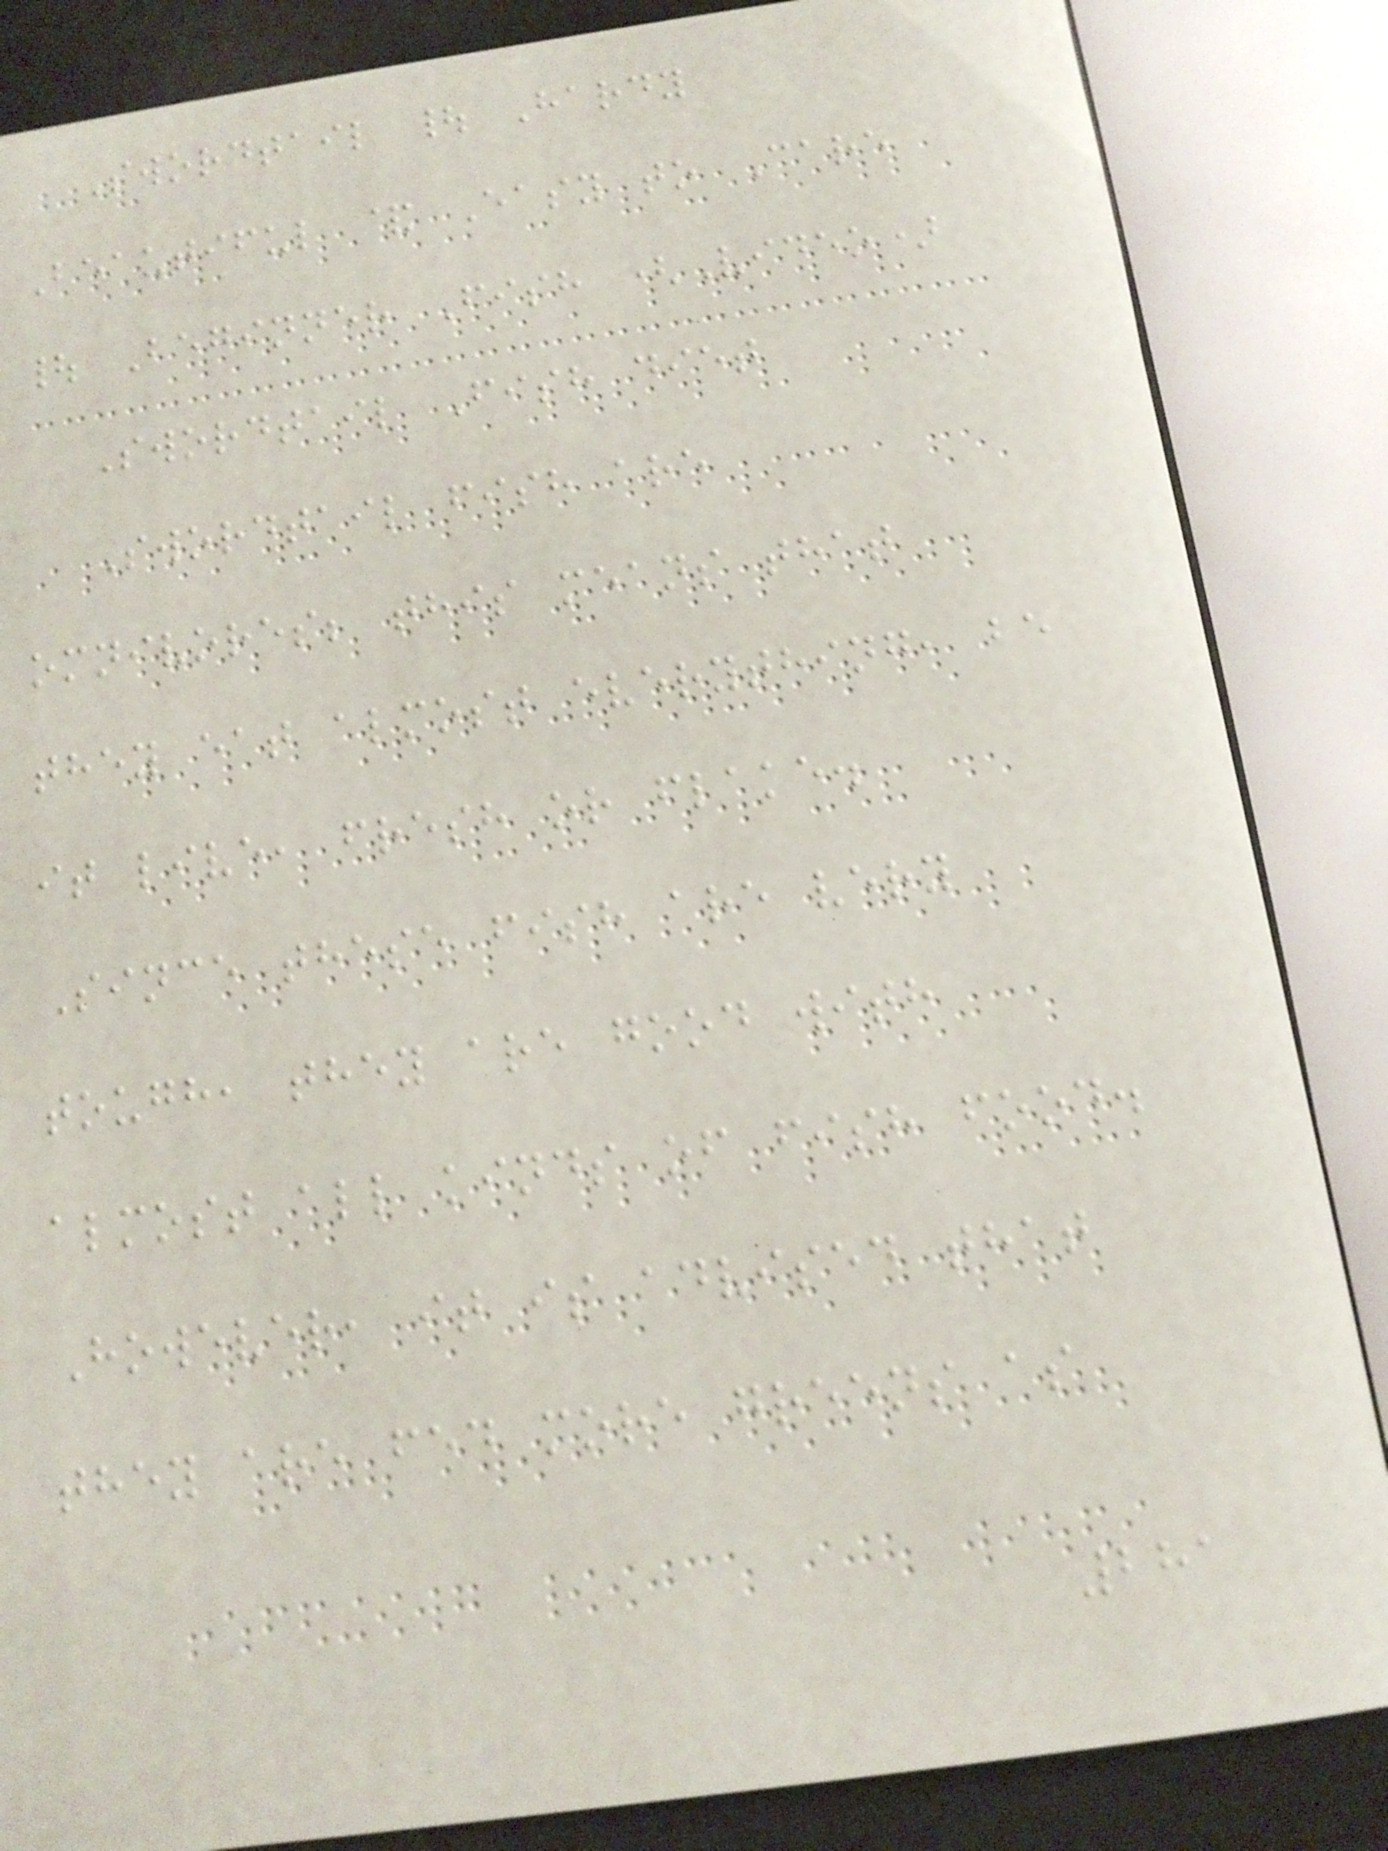Swordtail | Hardy
Beautiful & Easy to Care
| Beginner Fish (Video)
Swordtail Fish diet
Swordtail fish are
omnivores; this means that
they eat almost everything, be
it live, fresh or flake.
Since these fish are very
tough, they are good with
almost all kinds of fish food.
However, it is advised that
they are fed more greens as
281
